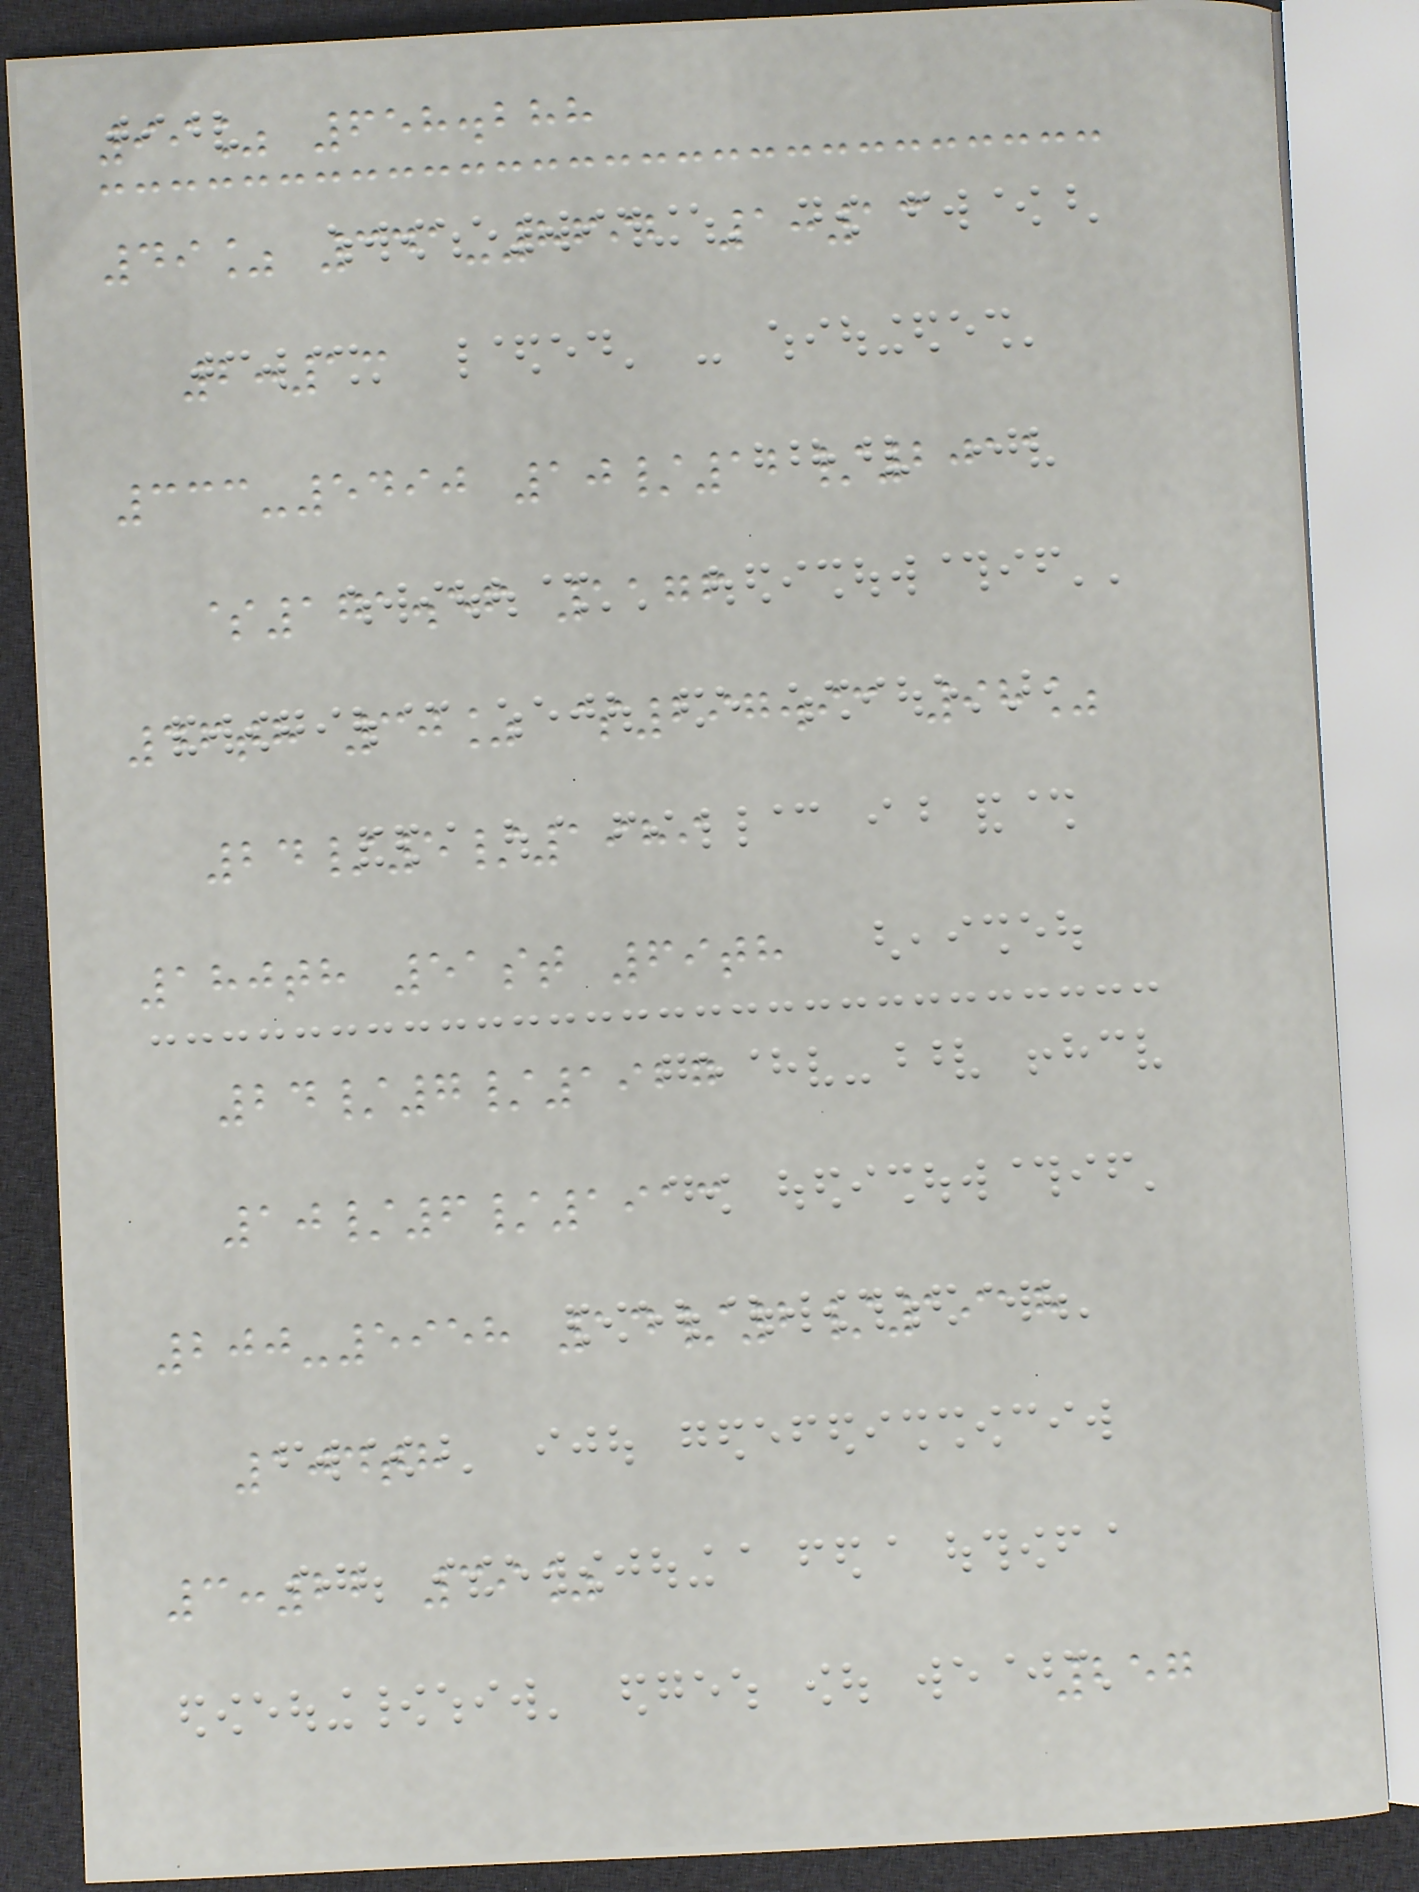99% 658.288
49% 341-8692 1:13
2:13
333-5490 10/12/2011
$171.56 1176
46th 30% $297.93 98%
24/5/1989
180th 51st 69th
24/7/1927
10/6/1913
200-5958 14/2/1918
104th
3:22 39%
257
